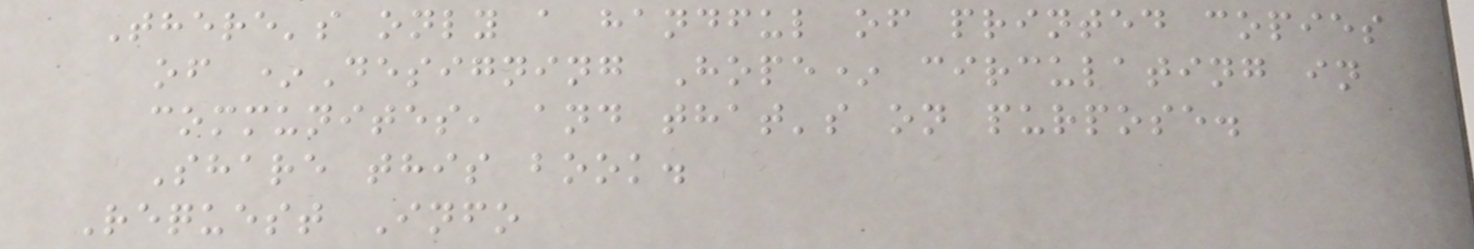There's only a handful of printed copies
of *Designing Hope* circulating in
communites, and that's on purpose.
Share this book.
Request Info
